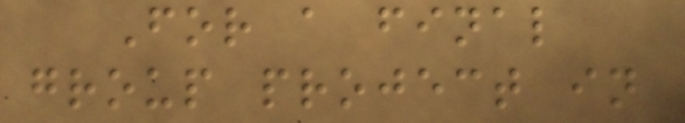For a final
group project in
